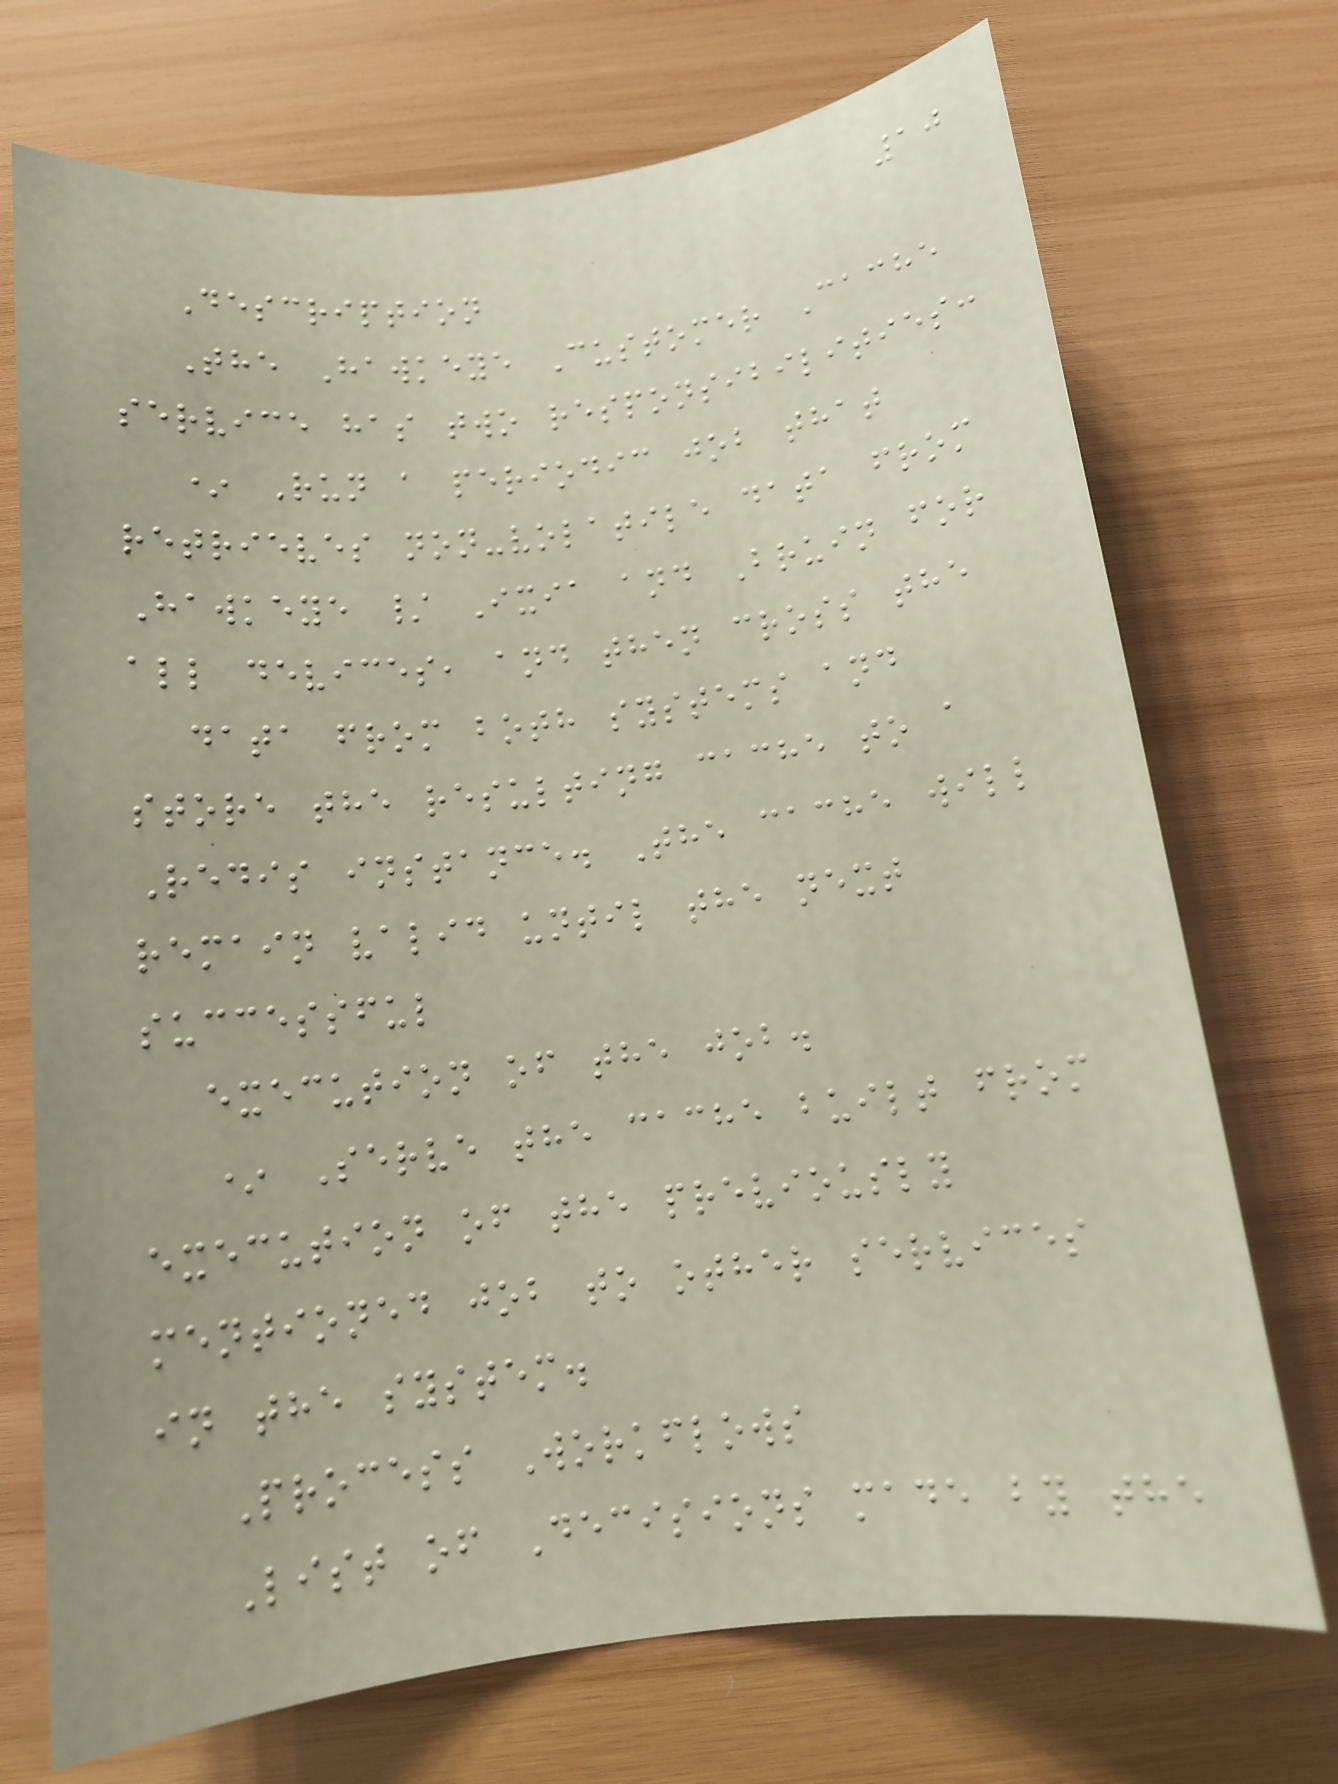10
Description
The Hawkeye Customer Cache
service has two responsibilities:
* Run a periodic job that
retrieves non-volatile data from
Hawkeye / Ixia and Bruin for
all devices, and then cross the
data from both systems and
store the resulting cache to a
Redis instance. The cache will
remain valid until the next
successful
execution of the job.
* Serve the cache built from
execution of the previously
mentioned job to other services
in the system.
Process Workflows
List of Decisions made by the
